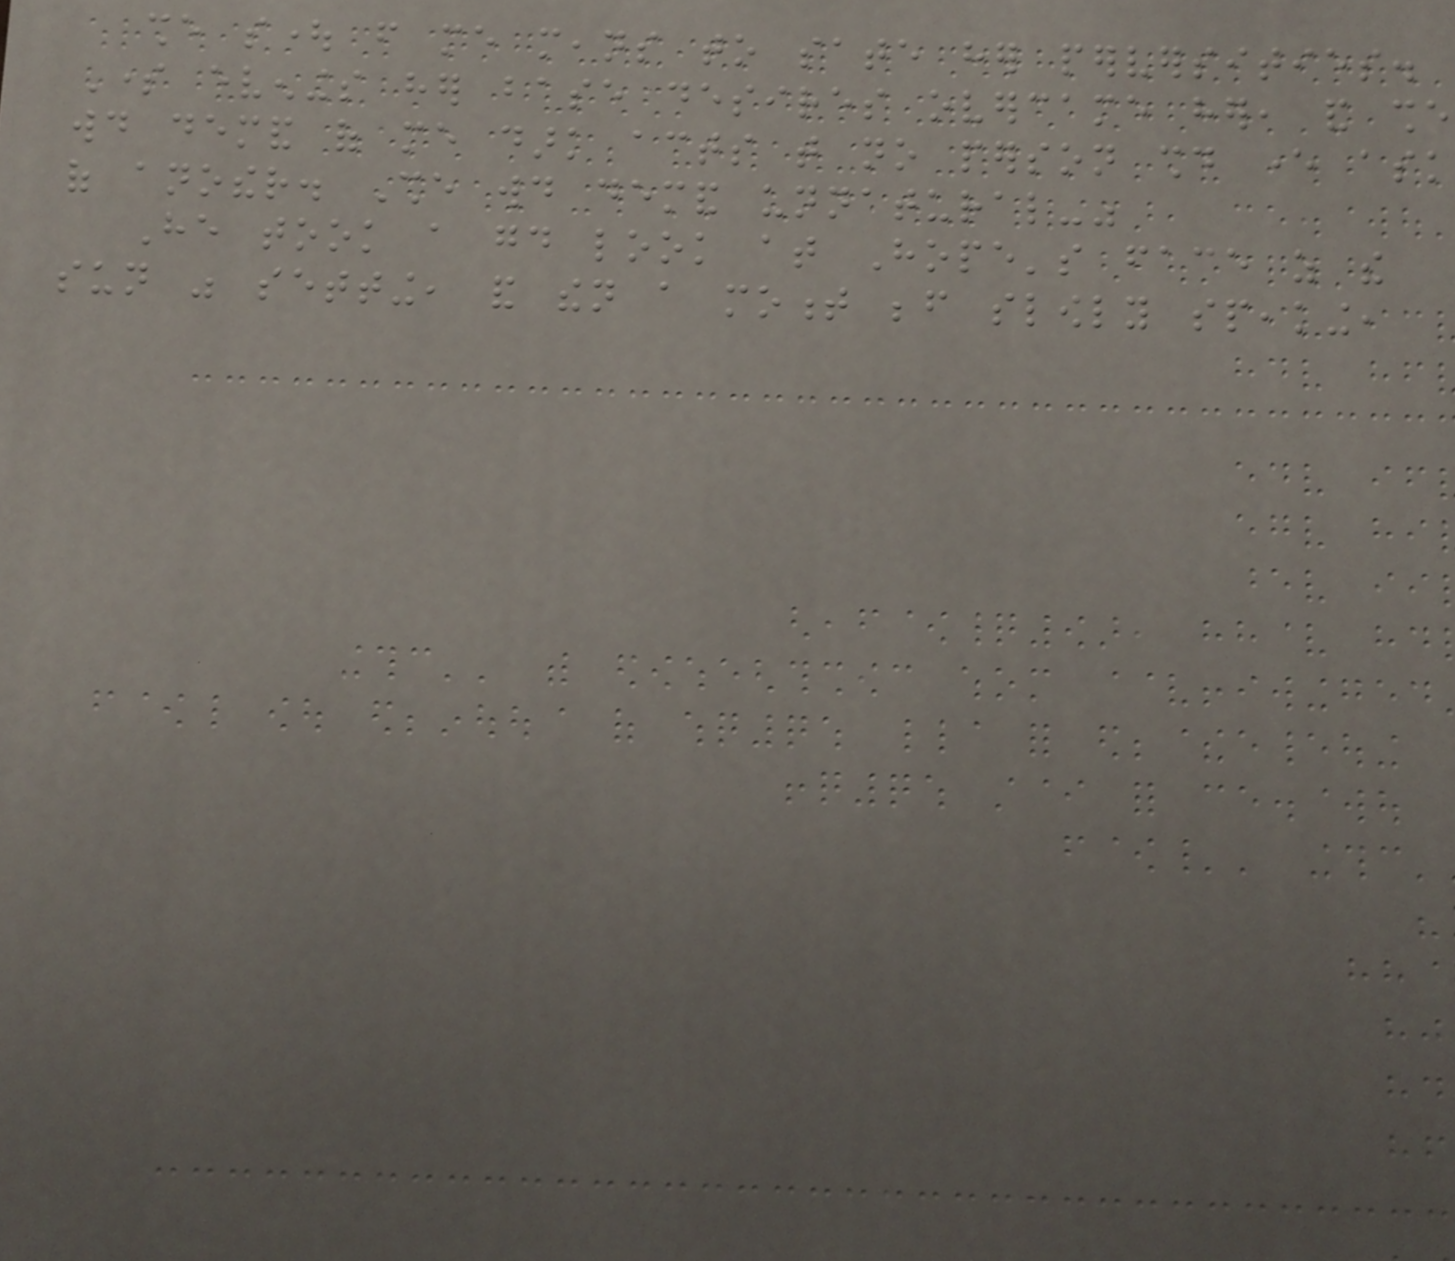she sought from me means to sate her perversities.
Some evenings her base desires overcame her, and she
would demand of me dark acts that no person should ever ask
of another. She would demand unnatural-"
He took a good look at Hope's face as the
sun was setting, and then a moment before slowly speaking,
